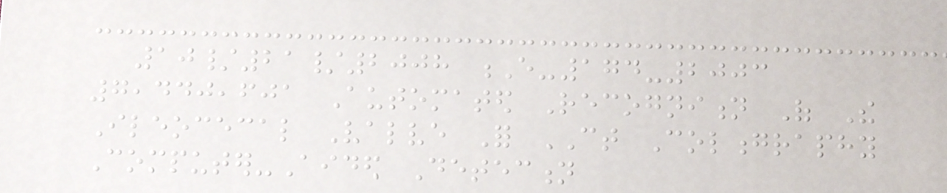10/21/2008 E-174-2003
7,440,601 Automated Recognition Of The
Ileocecal Valve For CT Colongraphy
Computer-Aided Detection
